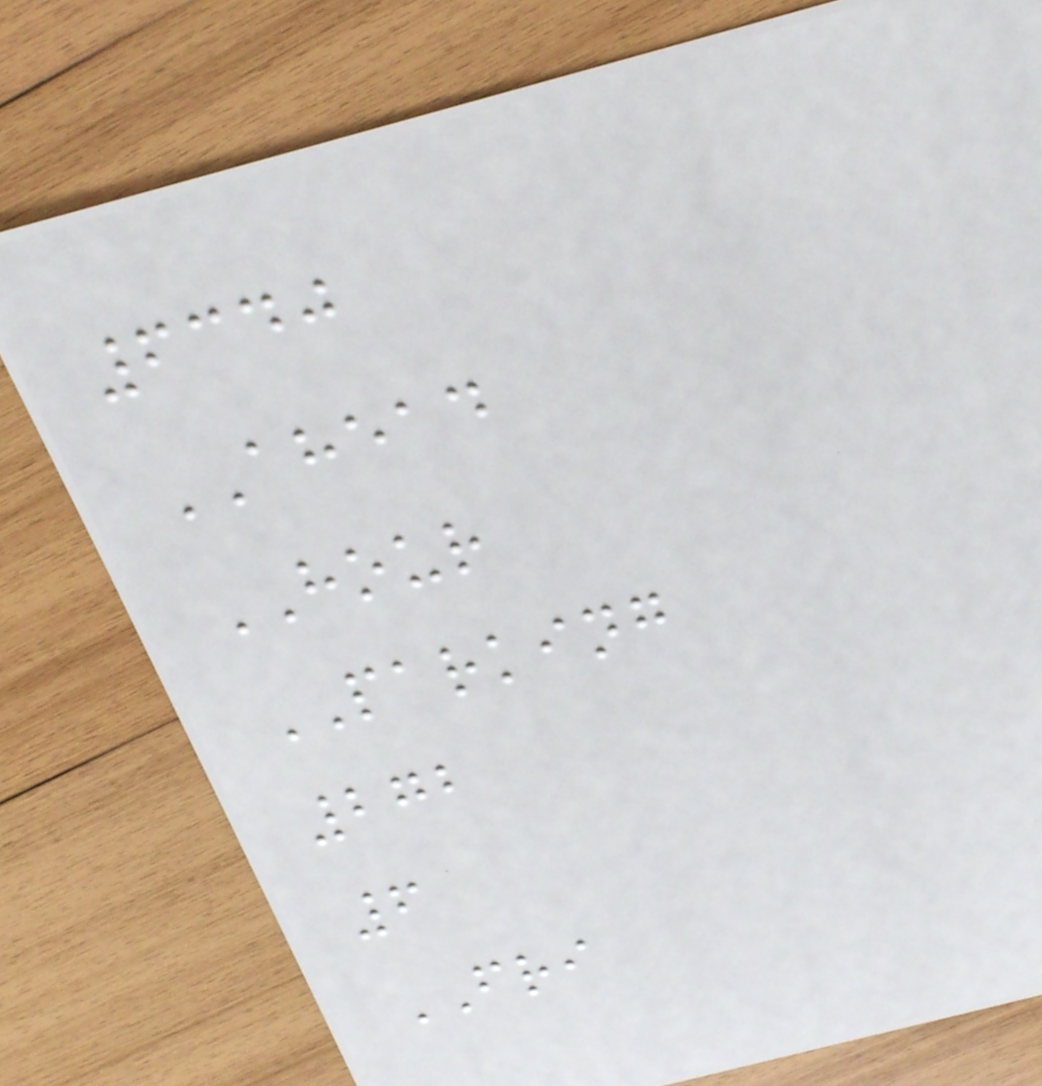6340
AHEAD
HOUR
PARKING
272
6
FRI
